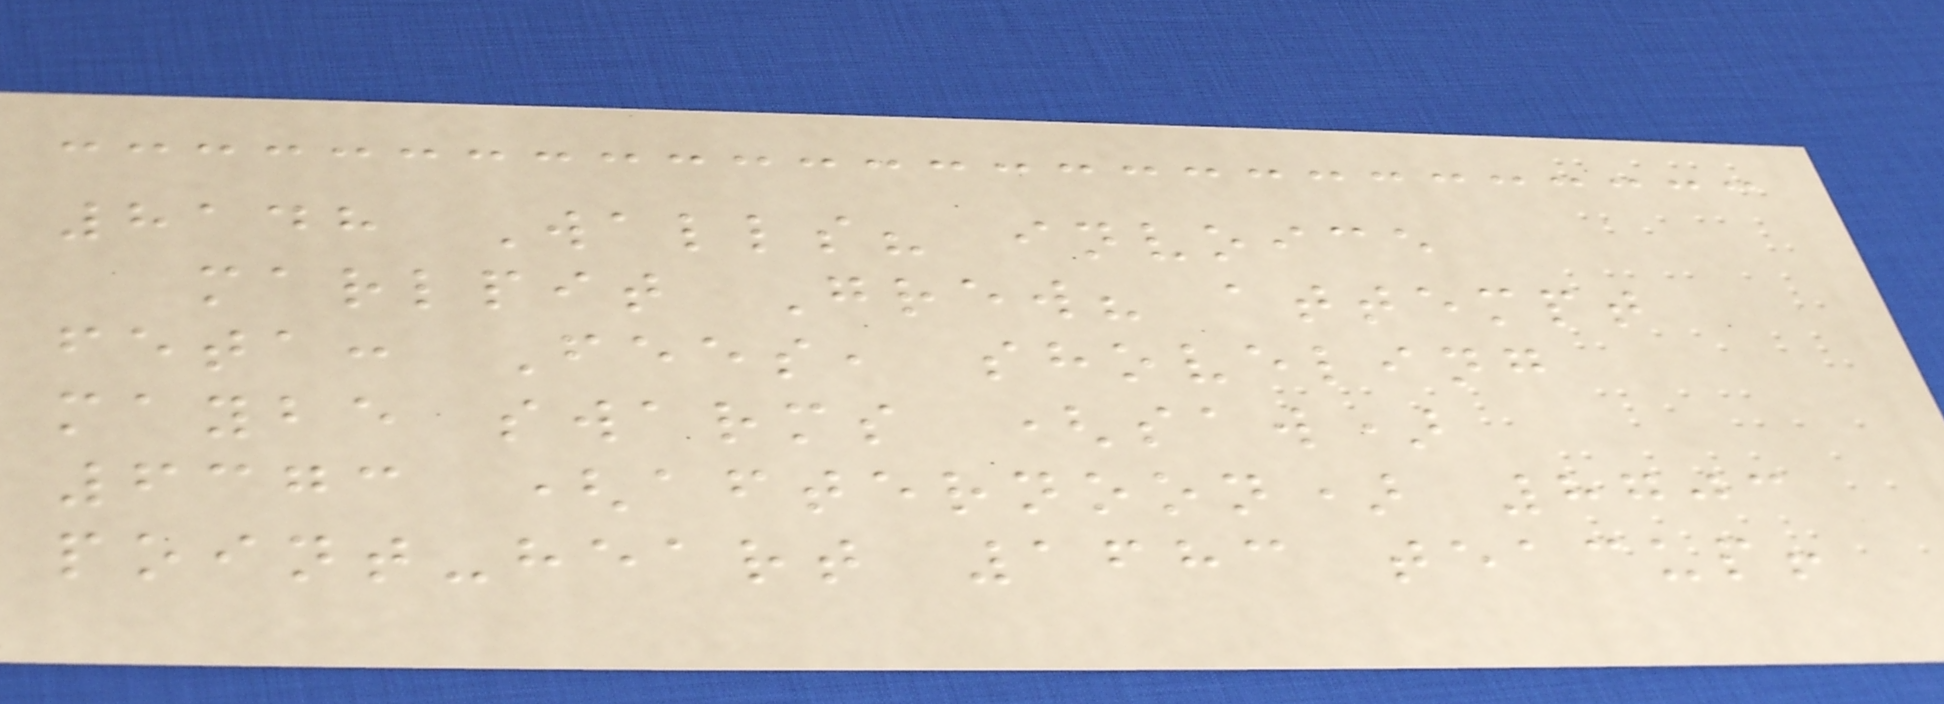8148 Walls? invoice
marlpit Grew? attempt
feta: Fees, shoveling
maybe swarms (saw)
6373 (afternoon) 8703
point-heart 1683 teacup!
